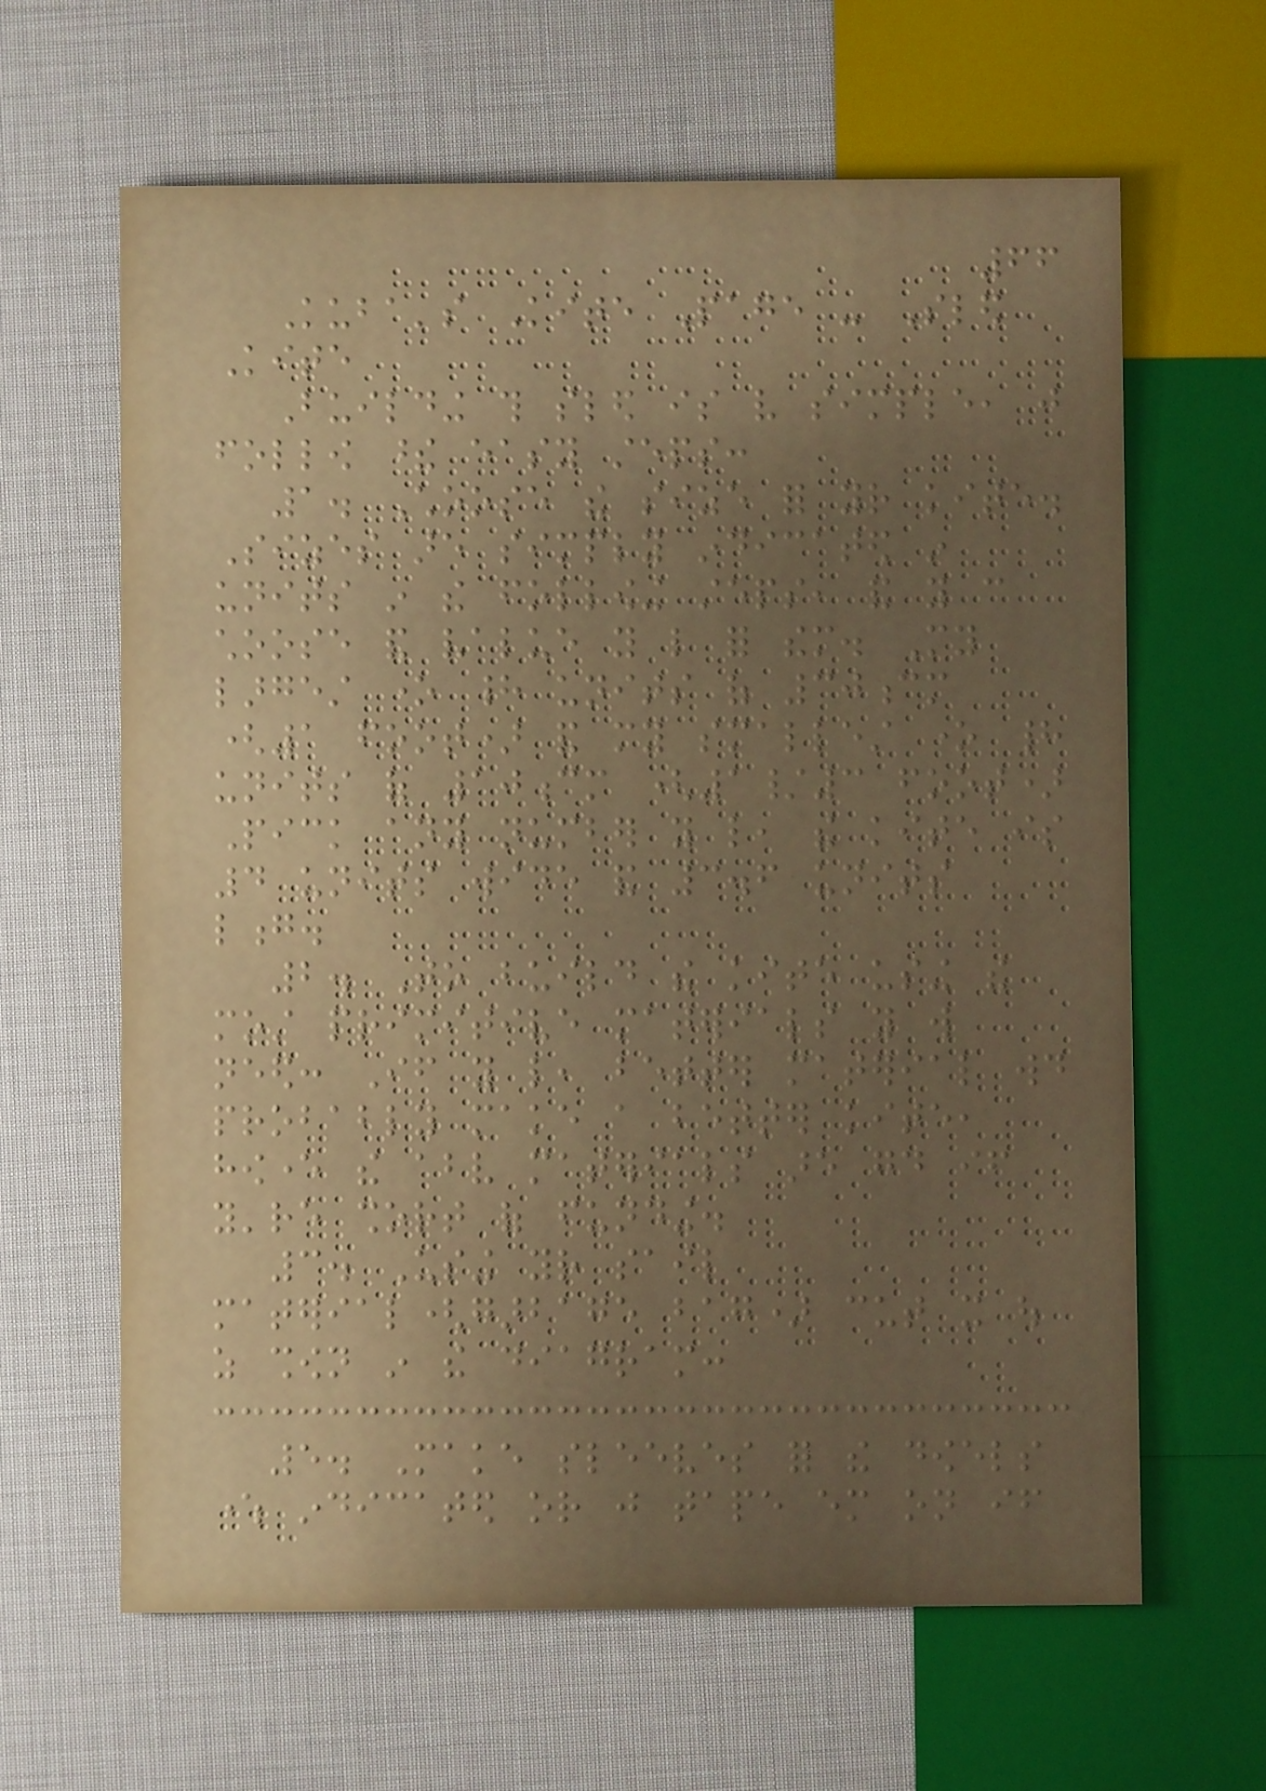66
Kuba's Kite Page - Sled
Kite
Building this sled is very simple, just
follow these easy steps:
1. Choose the size for your kite.
Sizes are simply indicated in
units in the following steps, and you can
choose and value you like for them. My
largest one had units of 30cm
(1 foot) and my smallest one had
units of 10cm (1/3 foot)
Pick any number you like, the kite is
4 units wide and 3.6 units
long.
2. To build the kite using the
most primitive materials you will
need: If you like, better material would
probably make a better kite,
however the above materials are good if
you're short of funding.
3. Using your sail
material(garbage bag) cut it out
as shown in the diagram:
5. Make sleeves for the dowels
where indicated or just tape em on if
